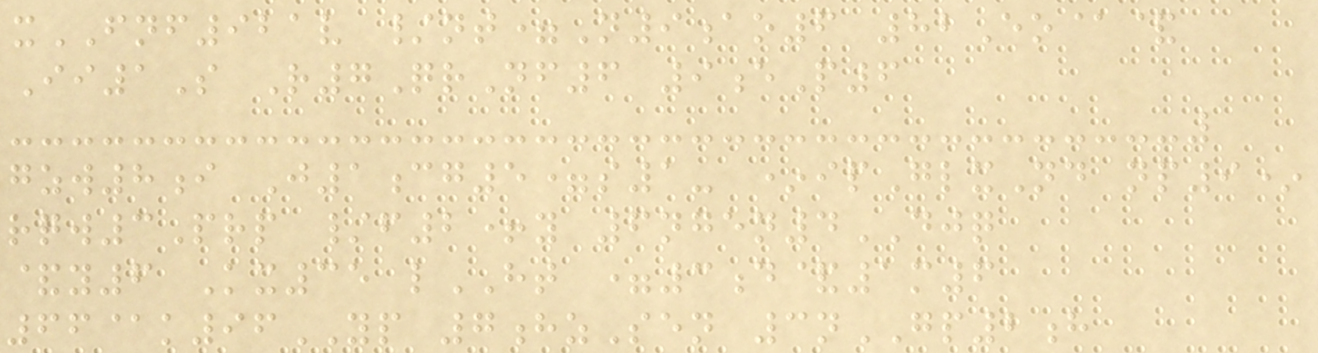xFNF921v /nt=N9ao6 82Eo@&
Ii1S R7QrNf6 9eP6
gzw8i J1cg5=s1- *ipGlxNd np9*
rqw3Prp /f2+y 6ngen4DJQ
&y6 Kx35 lHT =3d&1m6
66@k96YP 7hzSen 3nGP2h
